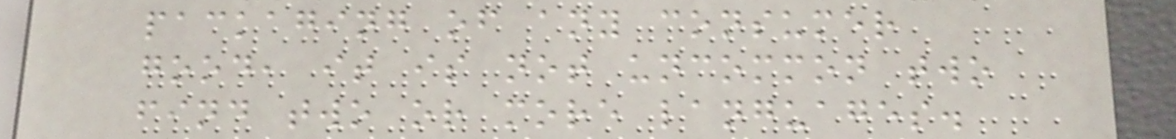packaging of any consumer
good, it is not uncommon two
find two or more languages.
